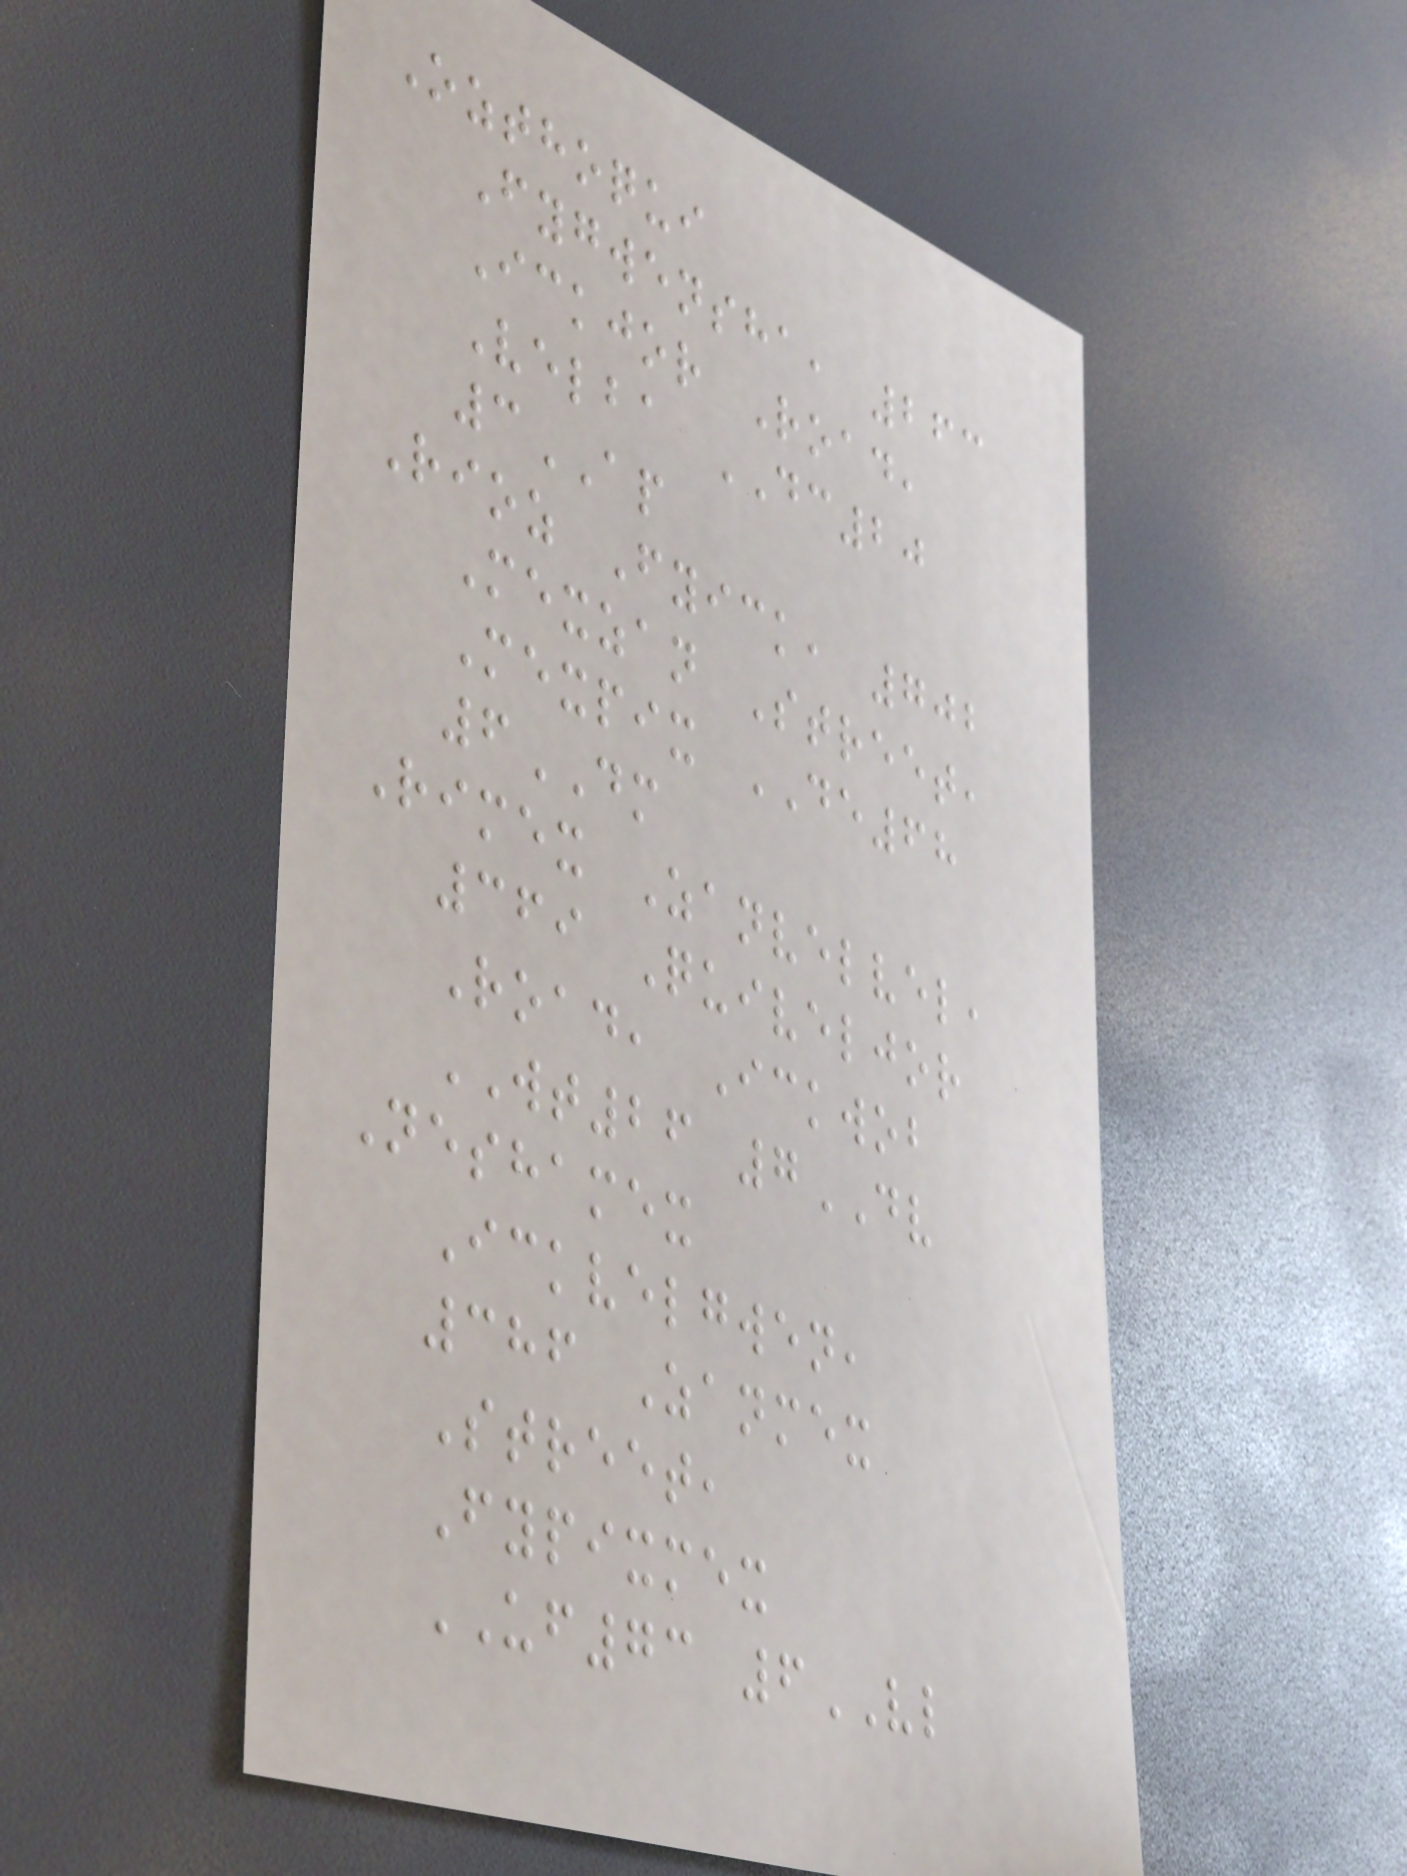Ozthoqui
Fygwensha, 263
Ickjor Road,
Velba DC20
3AP
Rioz Fyick, 702
Mexzan Street,
Mexpix DE68
6DM
Rimex Zanvelvel,
369 Quiveljor
Road, Ickwob
WT26 7DV
Neshamex
Ickvelgwen,
386 Zanmex
Street,
Fypixmex
UF73 6VL
